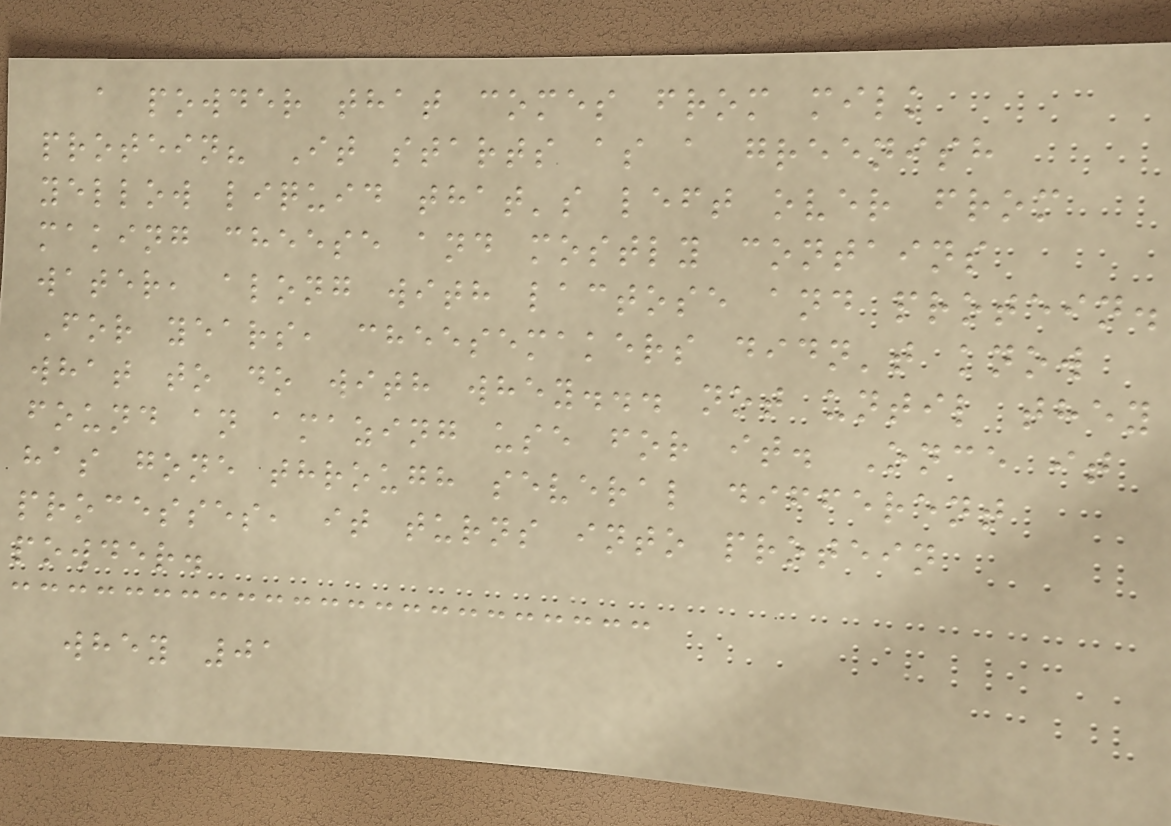a powder that comes from milk
protein? It starts as a greenish
yellow liquid that's left over from
making cheese and mostly contains
water, along with lactose and protein.
For years, cheesemakers didn't know
what to do with whey... not until they
found an amazing use for it. Once it
has gone through several different
processes, it turns into protein
powder.
whey 01
